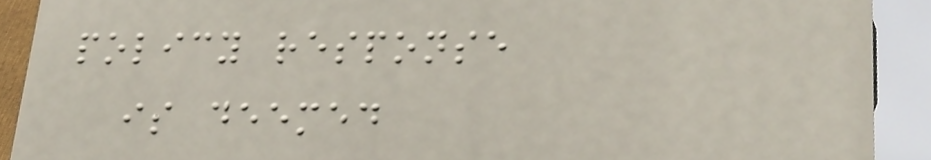policy response
is deemed
